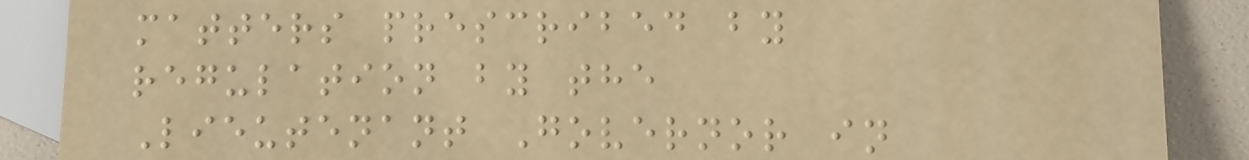matters prescribed by
regulation by the
Lieutenant Governor in
